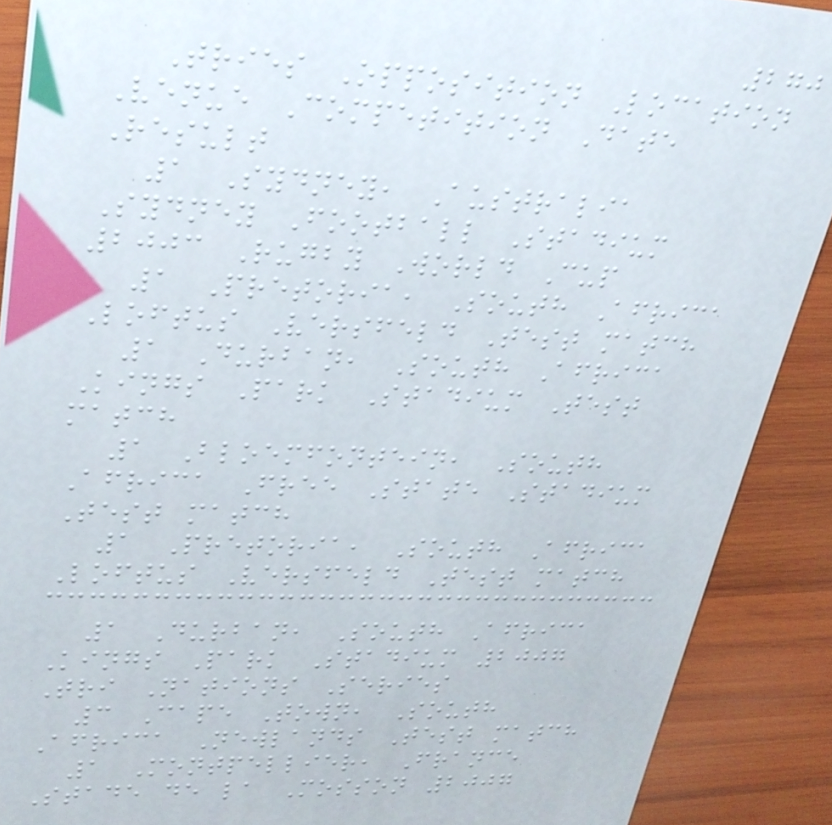270
Tries Opposition Location
Venue Competition Date
Result
1 Sydney, Australia
Sydney Football Stadium
2003 Rugby World Cup
1 Pretoria, South Africa
Loftus Versfeld Test match
1 Durban, South Africa
Kings Park Stadium Test
match
1 Bloemfontein, South
Africa Free State Stadium
Test match
1 Pretoria, South Africa
Loftus Versfeld Test match
1 Durban, South Africa
Kings Park Stadium 2007
Tri Nations Series
3 Cape Town, South
Africa Newlands Test match
1 Montpellier, France
Stade de la Mosson 2007
